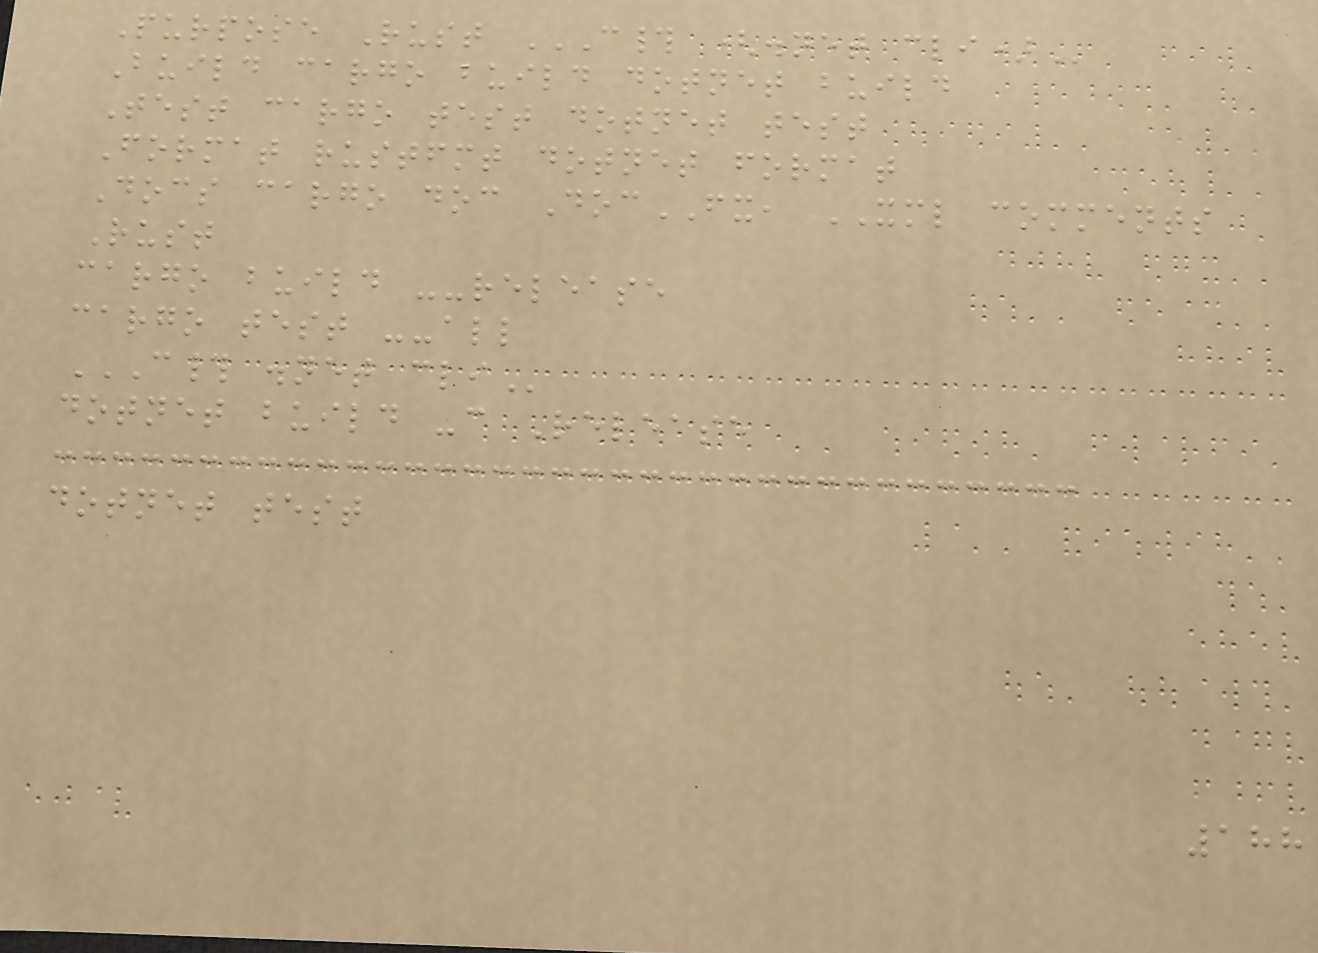Purpose Rust C# (.NET CLI)
Build cargo build dotnet build
Test cargo test dotnet test
Format rustfmt dotnet format
Docs cargo doc DocFX, XML comments
Rust
cargo build --release
cargo test --all
C# .NET CLI
dotnet build -c Release
dotnet test
188
